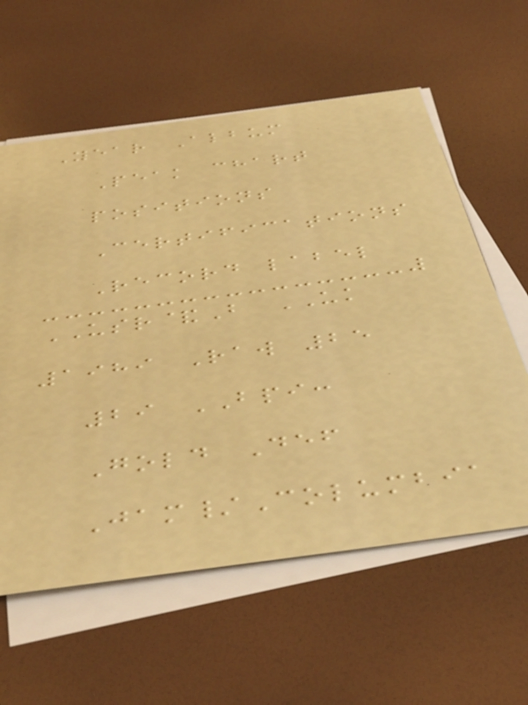Year Album
Peak chart
positions
Certifications
Record label
USR&B UK
1989 Raw 25
29 BPI:
Gold Def
Jam/Columbia
